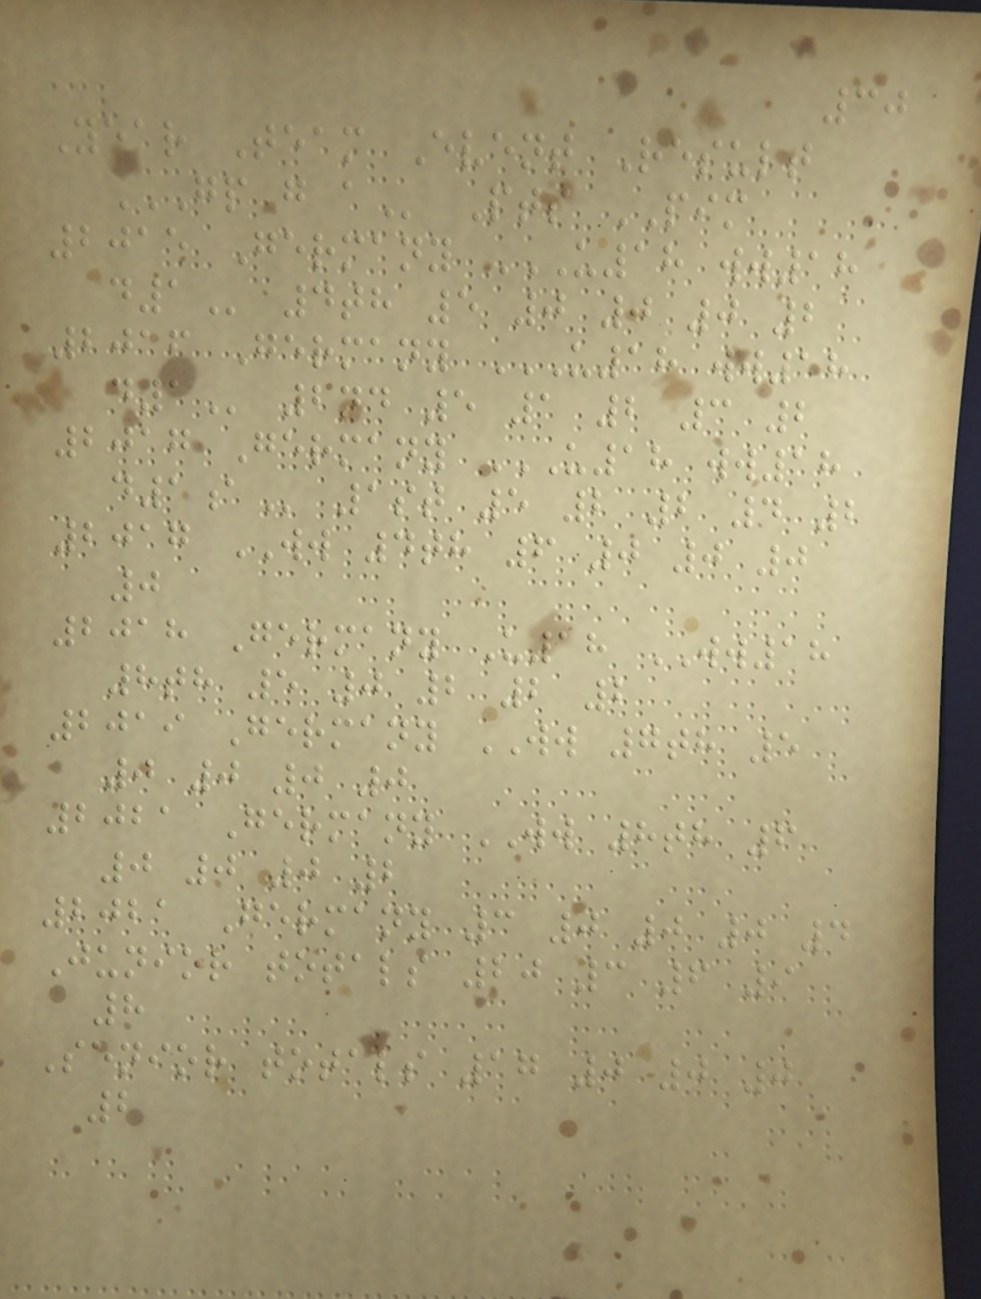30
Year Team Event Result
GP G A Pts PIM
2015 Germany U18 WW18
D1 4th 5 0 0 0 2
2016 Germany U18 WW18
D1 2nd 5 1 2 3 2
2017 Germany U18 WW18
D1A 1st 5 2 2 4 2
2017 WW 4th 6 0 0 0
0
2018 Germany U18 WW18
8th 5 0 2 2 2
2019 Germany WW 7th 5
0 0 0 0
2021 Germany WW 8th 6
0 0 0 2
2021 Germany 3 0 0 0 4
Junior totals 20 3 6 9
8
Senior totals 17 0 0 0
2
